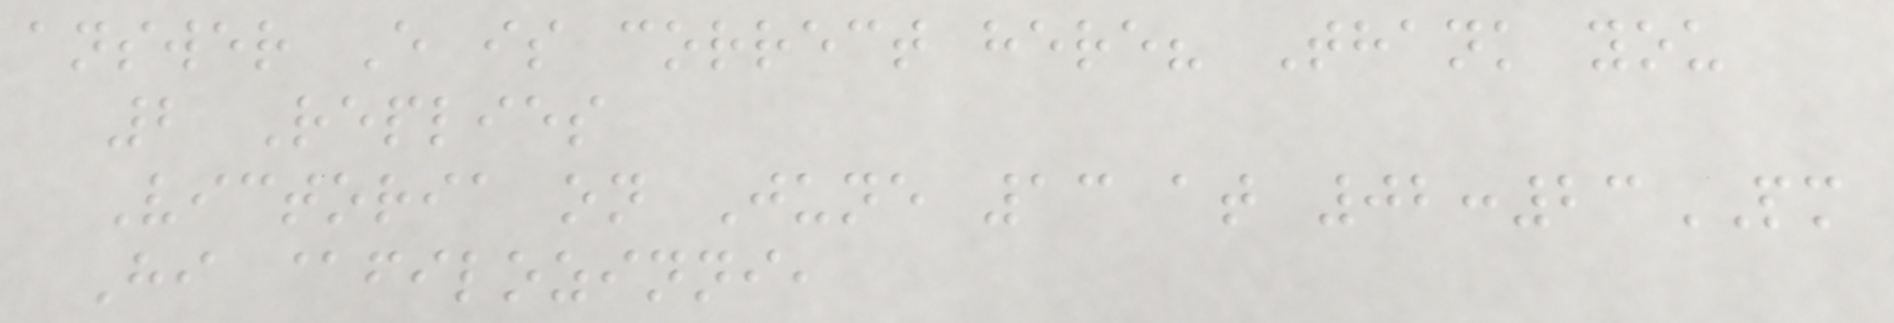answer E is correct here? Thank you
2 Replies
Victoria on June 13 at 02:23PM
Hi @filozinni,
